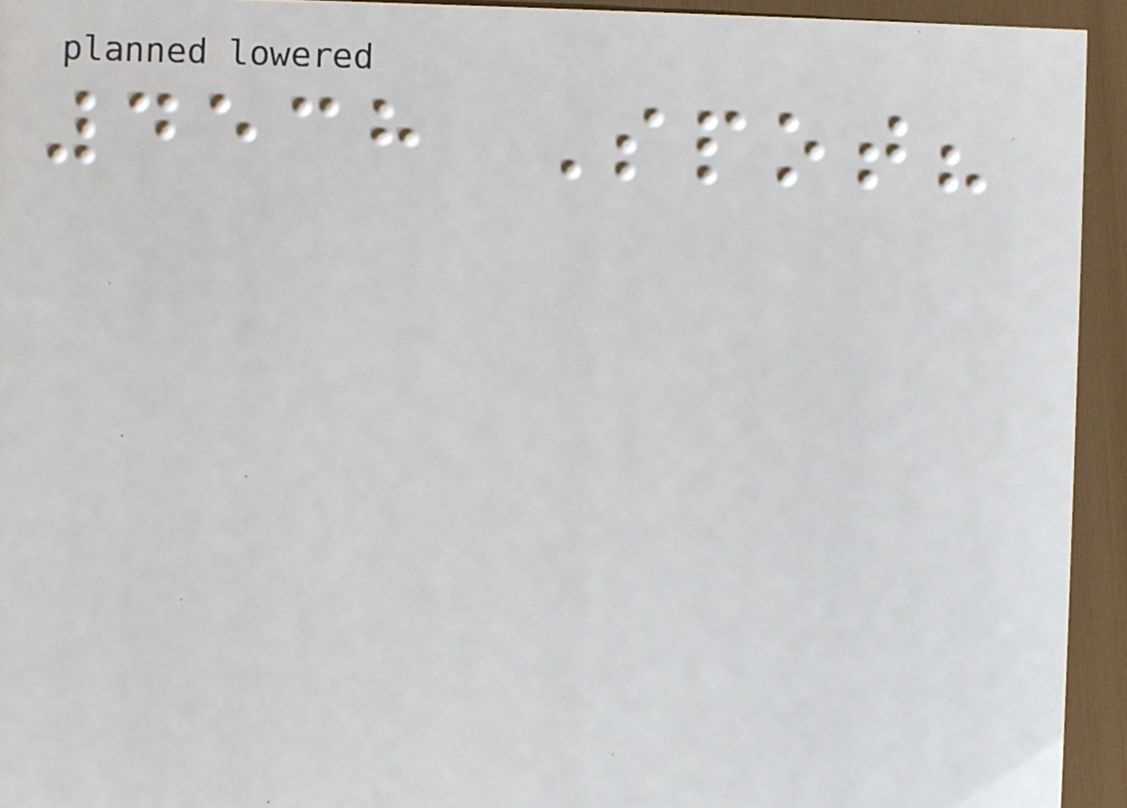4538 Spot?
